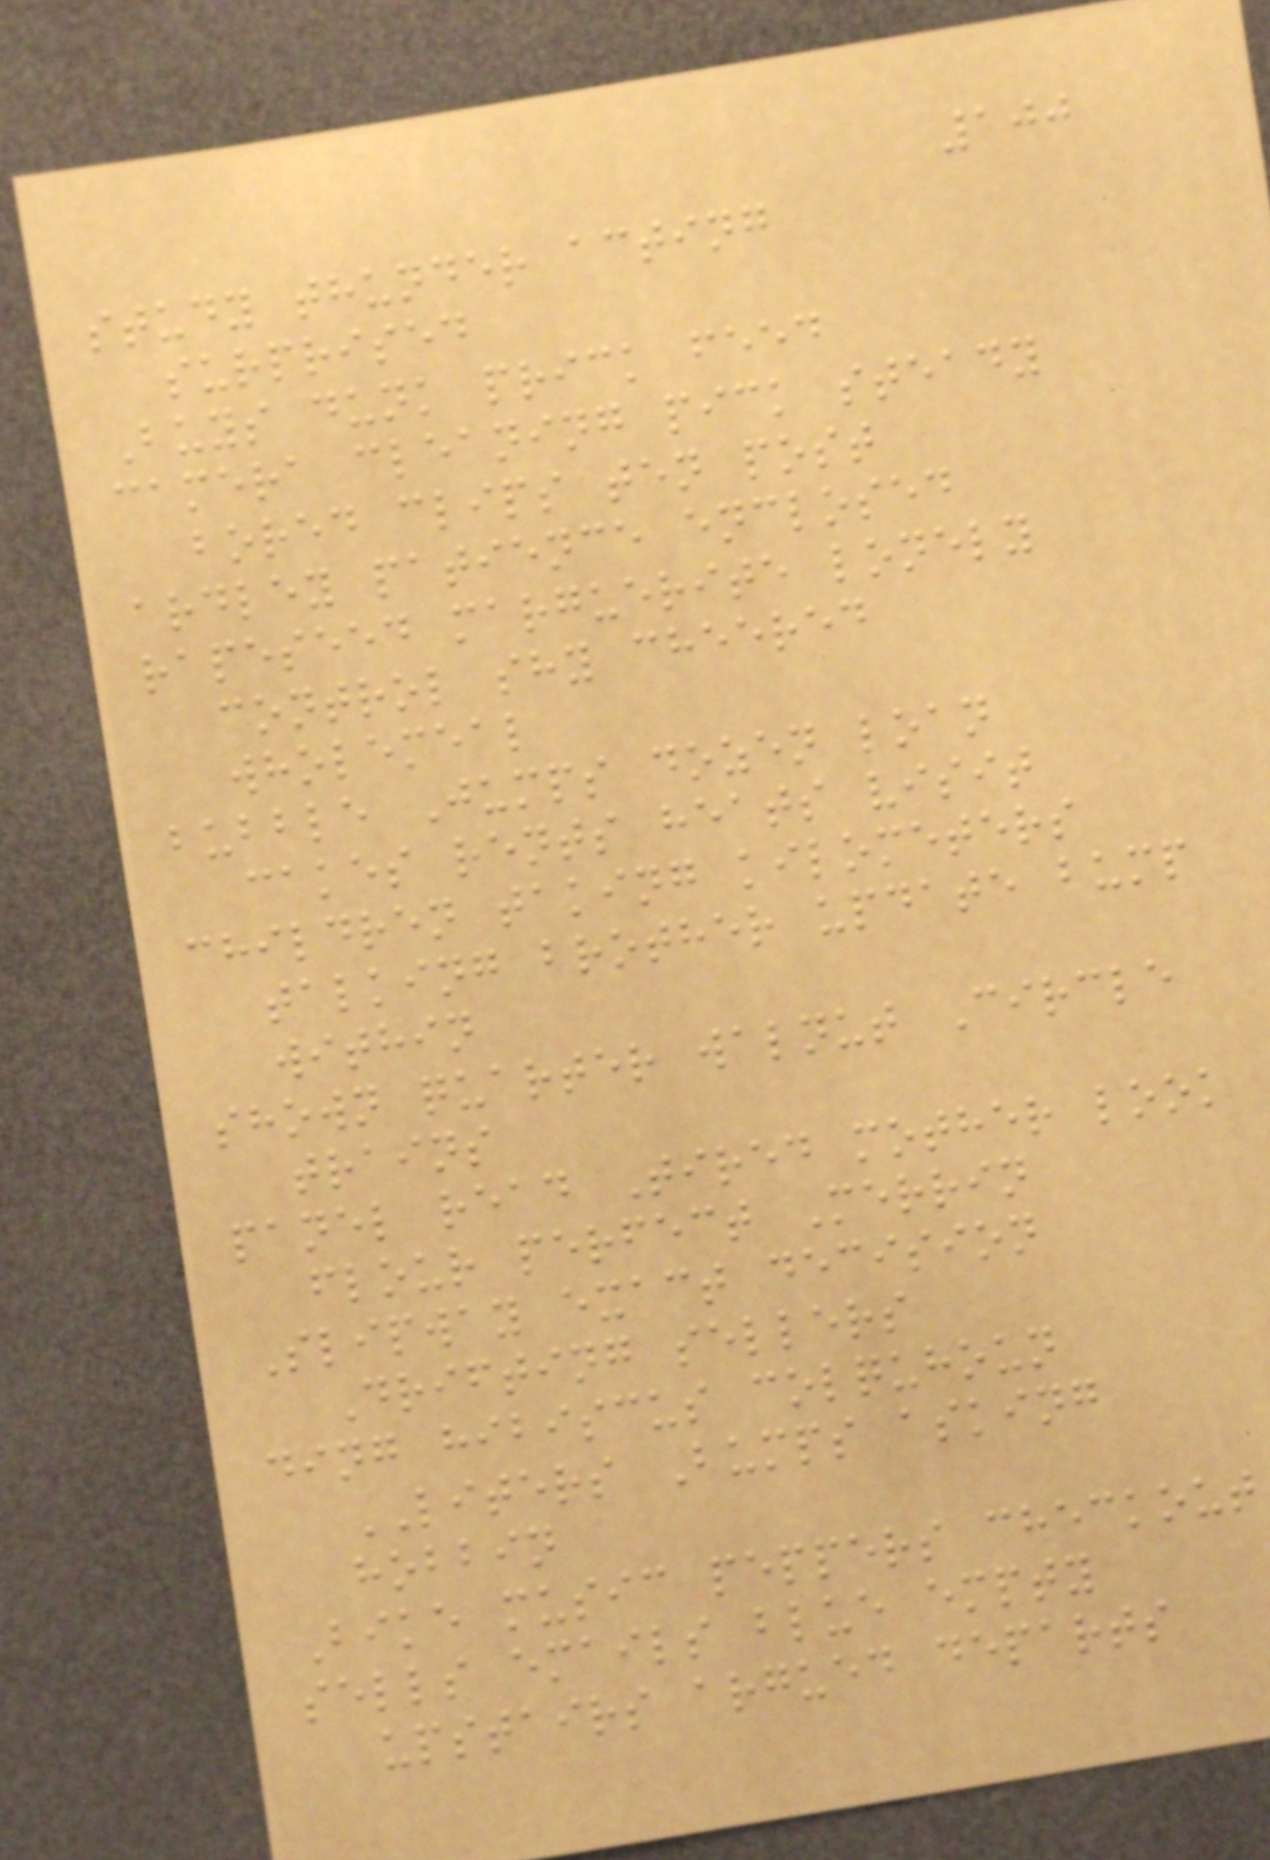100
study thunder acting
surprised
Buys dunk prick feed
camera cleaning pick steady
bored clips ten post
ardley patience enclosed
rapeseed marguerite lonely
control shy cheered
wholemeal
bubble Jumps dozen loan
cakes rents heats visit
children taking kilometers
talking brother update bump
within
shown quarter walnut Circle
trains
panel read Tired mother look
flour perfect Merrin
Slipway exact decision
Drifting sellers
ding hibiscus colquhoun
LITERS Bumps asking
hobbin
Bike music peppers checkout
sells emails blue empty
upstairs argued departs
